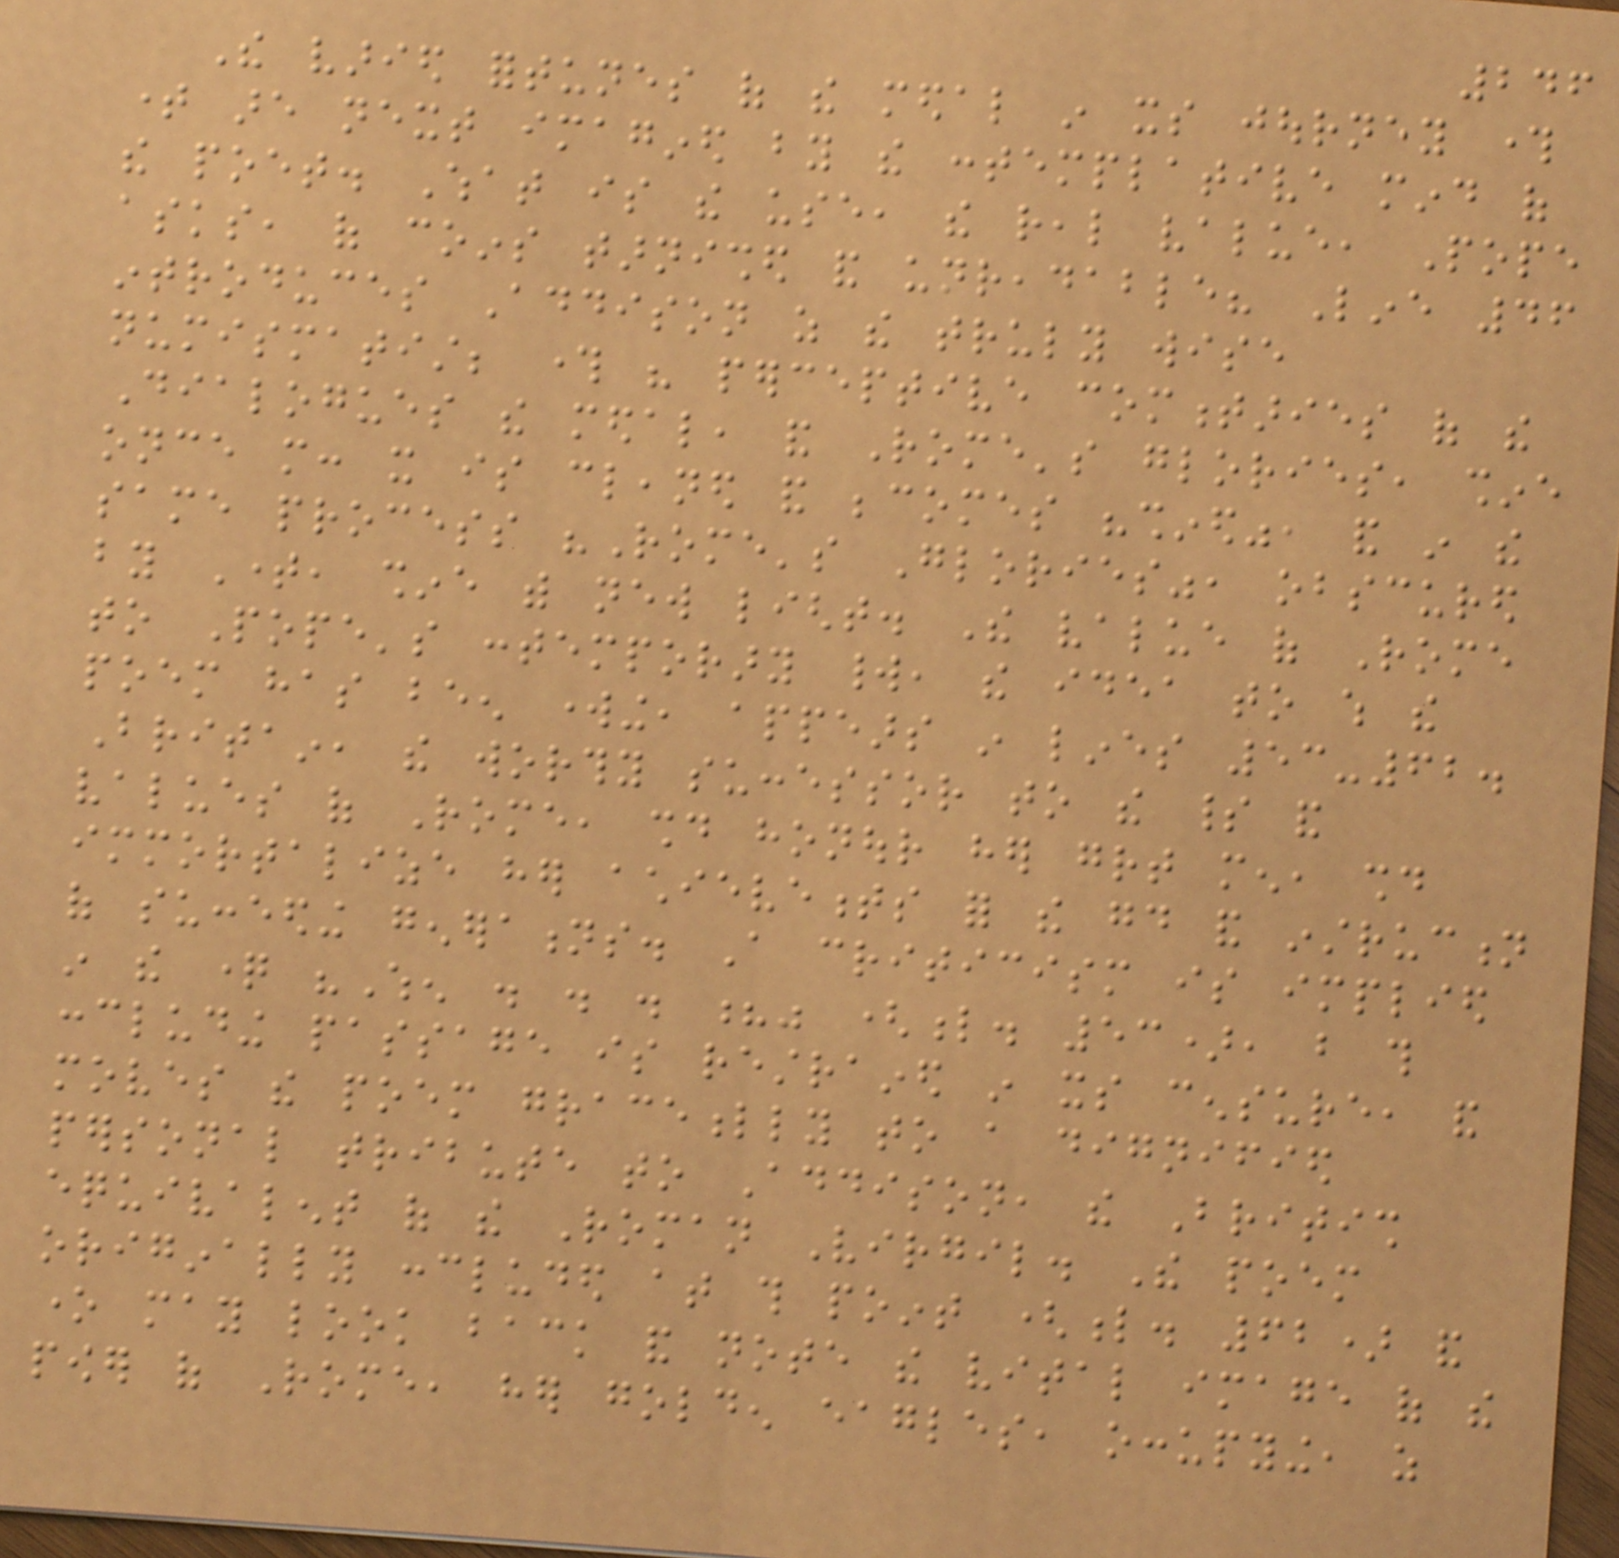246
The varied fortunes of the medal in its journey through
time are next imagined by the contemplative mind of
the poet. What is the use, the real value, Pope
asks, of coins tarnished and unreadable? Line 46
introduces Addison as the truly wise
numismatist; through his perceptive commentaries of the
Dialogues the medal, and Rome's glories, shine
once more: it is cleaned and becomes "shined", and in the
same process "Rome's Glories", obscured
by Time, shine with new light. The value of Rome
to Pope's contemporary world, the idea to which the
poem has been working, appears in lines 53-62.
Britain, the worthy successor to the spirit and
values of Rome, should honour her great men, should
immortalize her achievements for the good and instruction
of succeeding generations. A criticism is implied
in the question "When . . . ?" (l. 53), but this
concluding passage is restrained in its censure, and
moves the poem gracefully to a dignified
personal tribute to Addison, the British
equivalent of the Roman Virgil. The poem
originally concluded at this point (l. 62) and
one may look back and note the vital image of the
power of Rome, her golden eagles, occupying, as
